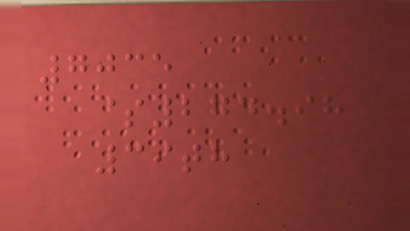7035
$274.98
39th
